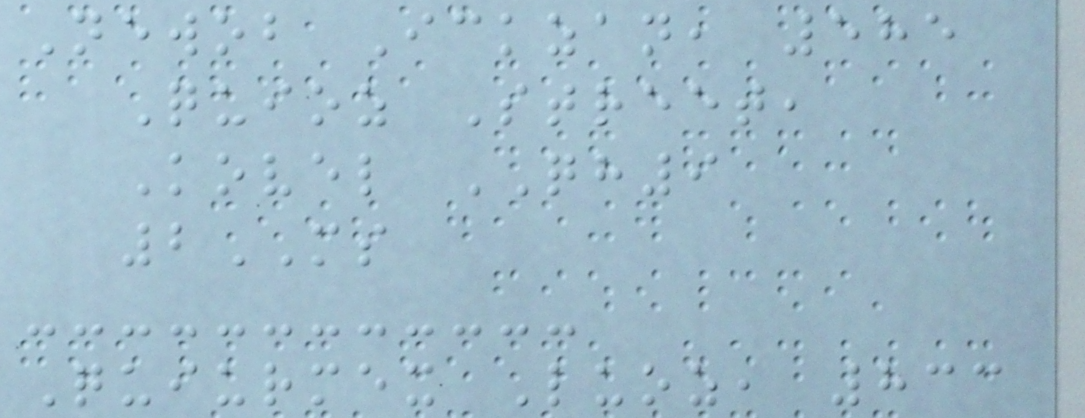Newob Ickzan, 585
Quioz Street,
Kovel QH9
2MS
Quiurmex Luoz, 833
